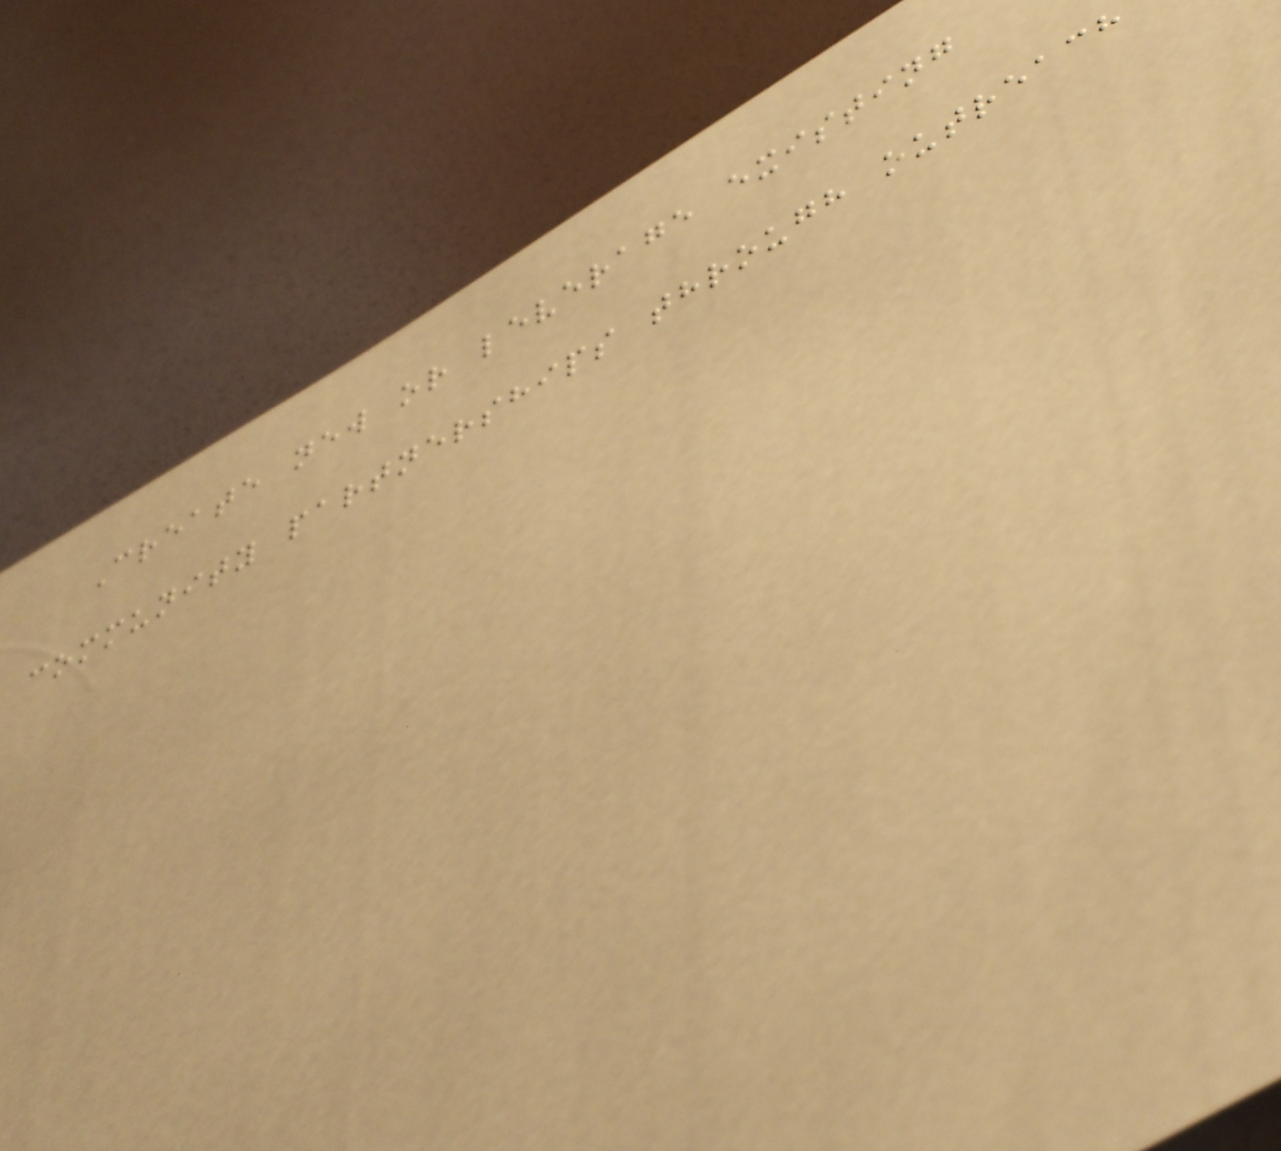Create new or leverage existing
community partnerships through outreach
